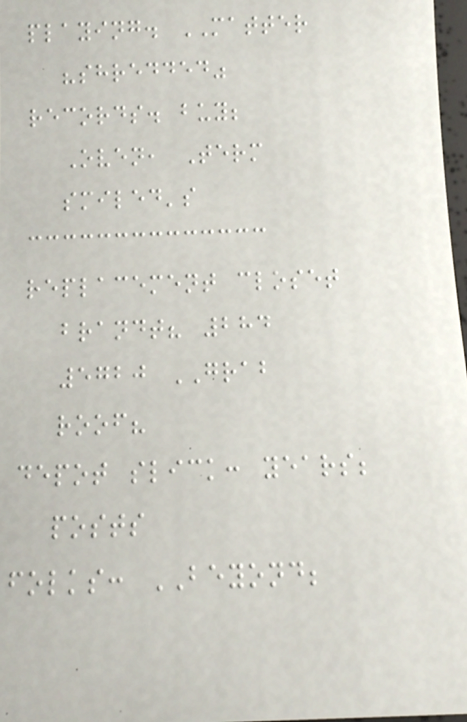playing. MATTER
"shredded"
records. buy;
Oven, Term
smiled's
replacement closet
brandt? 284
5720 GRAB
roof?
depot slick: years;
posts
folks: BEYOND;
